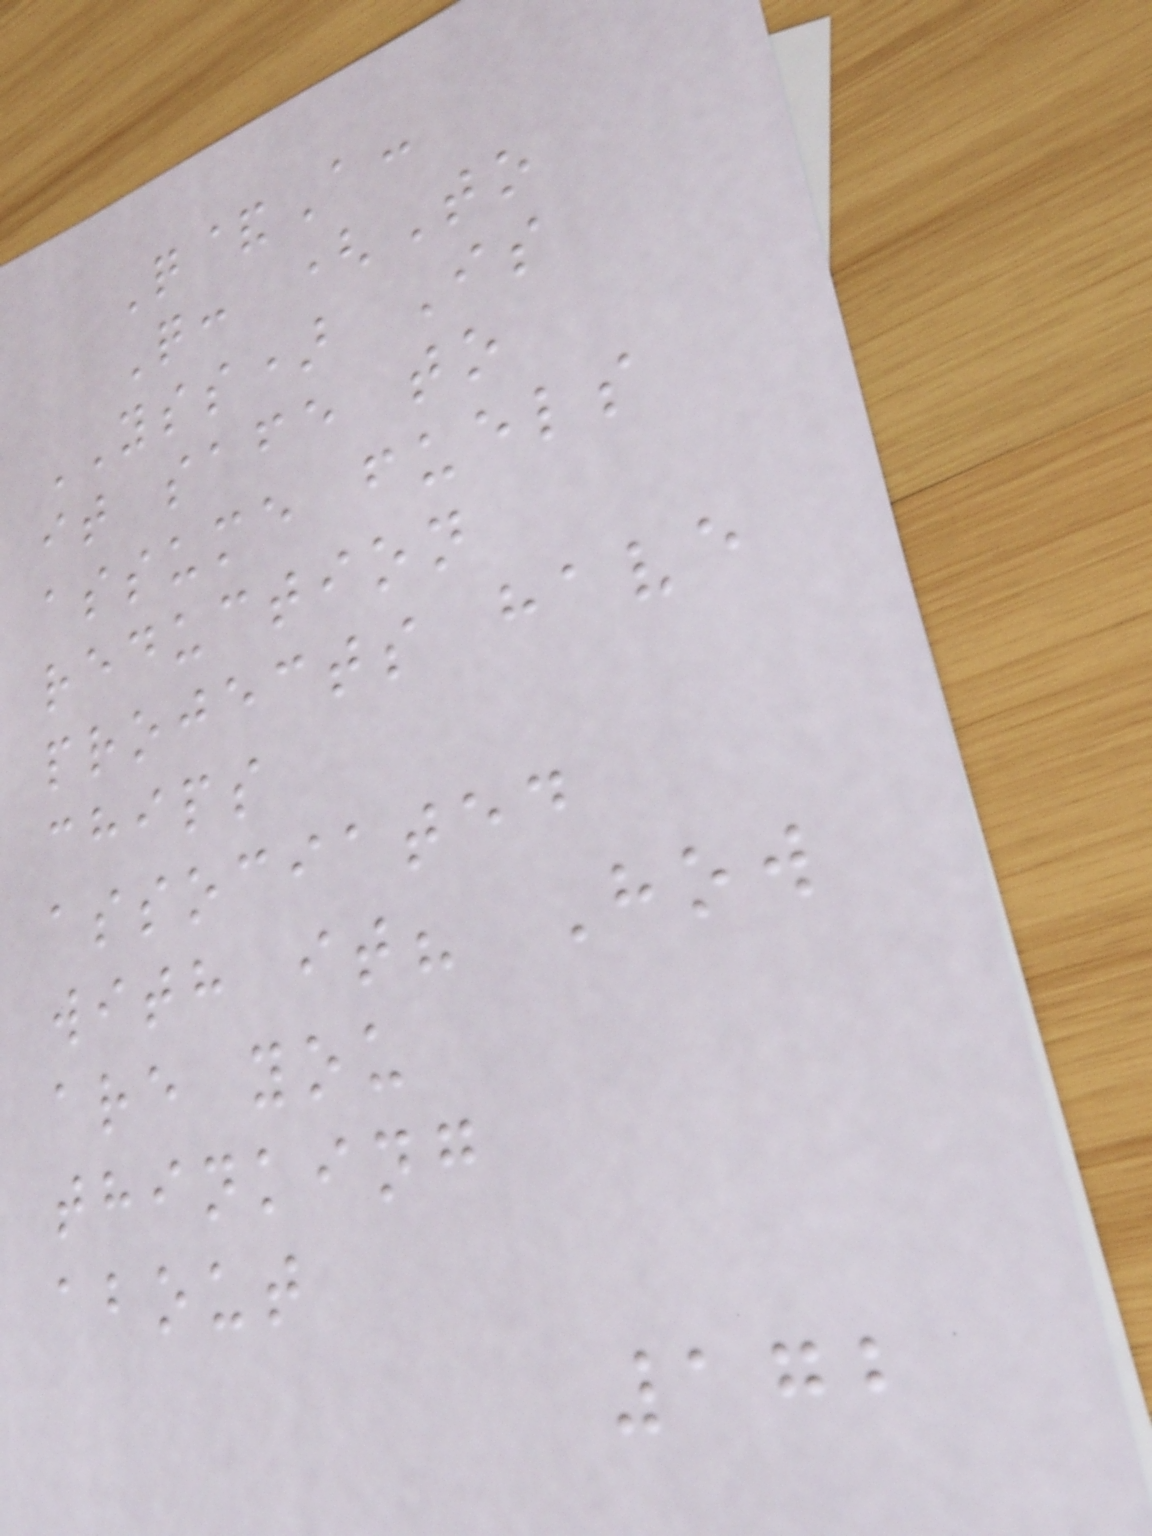Q&A:
Q: (To
YSS) Is
it safe to
assume fuels
reduction
projects have
chips
associated
with it? How
are you
thinking
about
172
